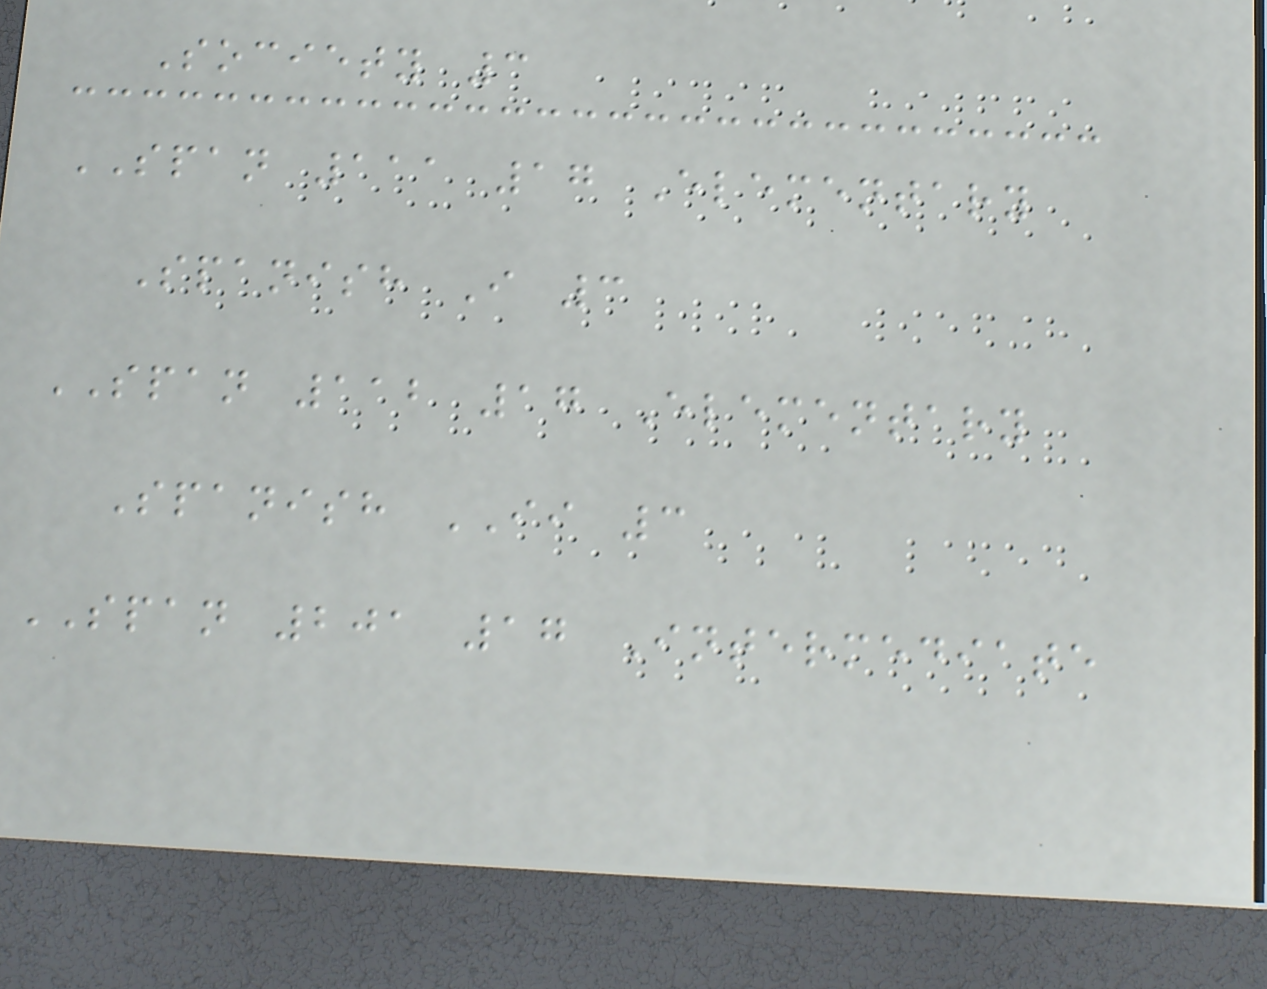Society 3
SPAN 111 17 Elementary
Spanish I 3
SPAN 112 17 Elementary
Spanish II 3
SPAN 201 17 Intermediate
